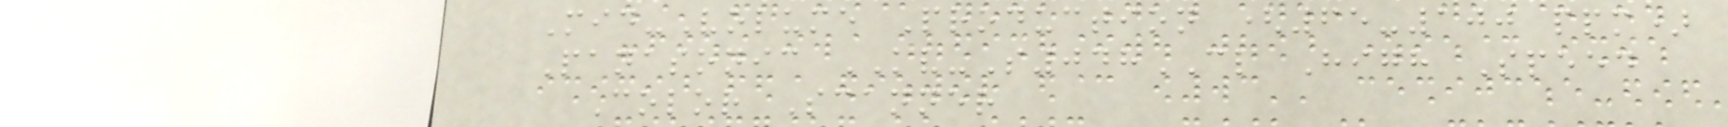Mid-Volume Production (65-100 ppm)
Panasonic KV-S048CL High Speed
Color Scanner
